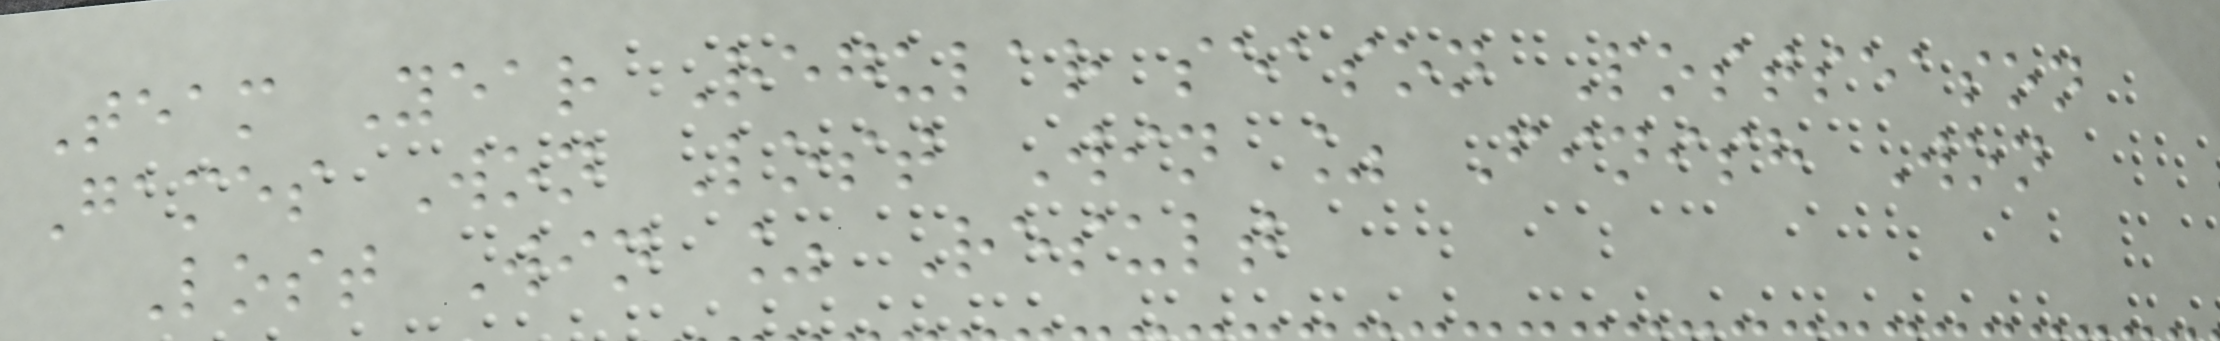Team Year Regular season Postseason
Games Won Lost Win % Finish Won
Lost Win % Result
